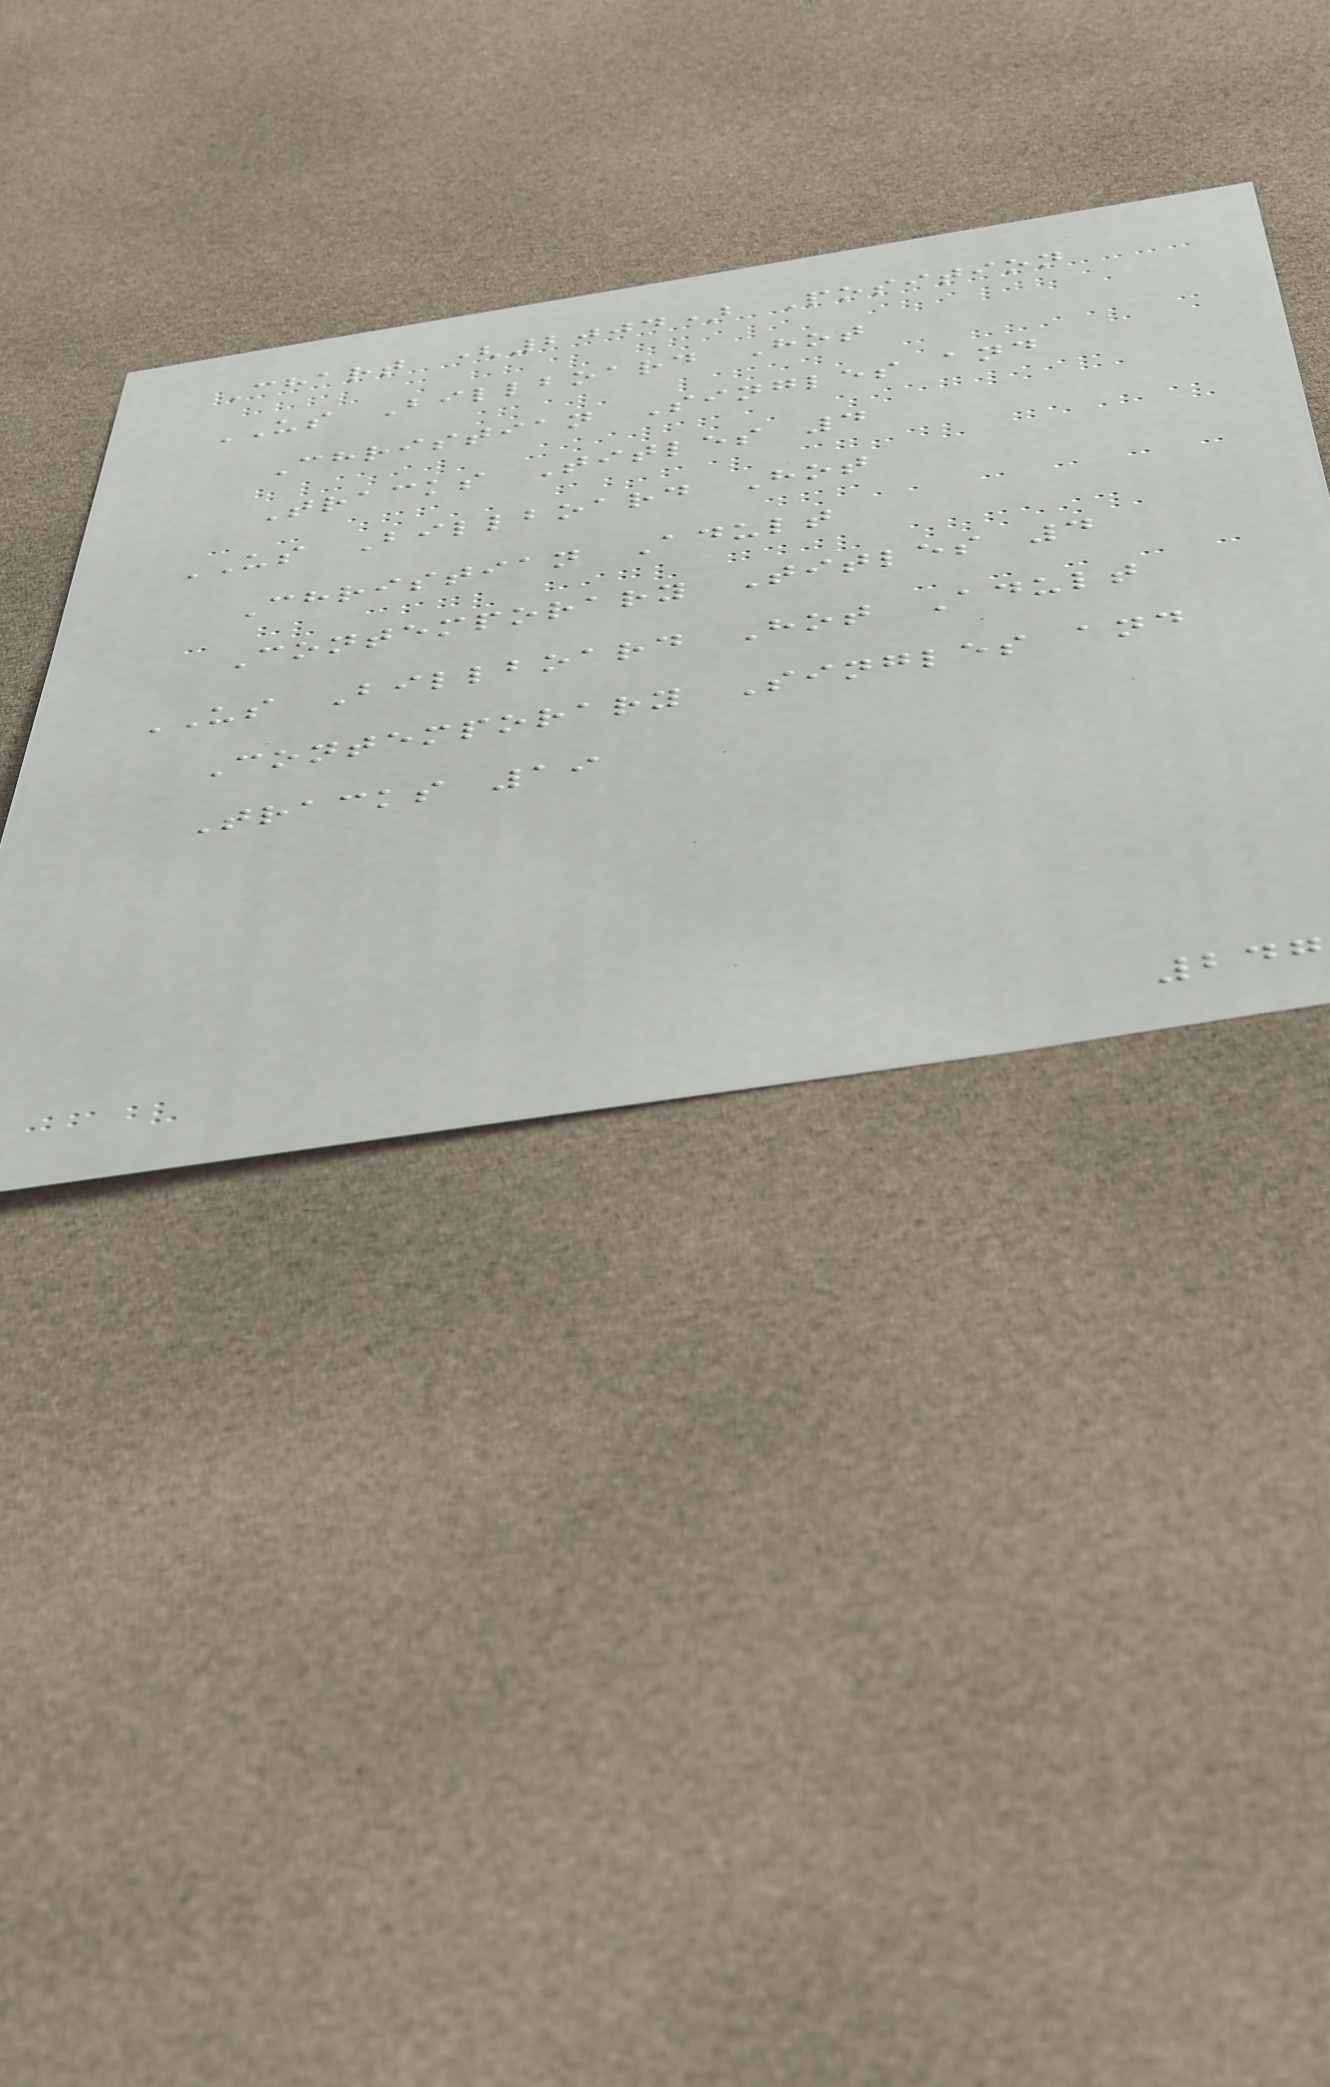Chart (2004) Position
US Billboard Hot
Christian Singles and
Tracks Titles 4
US Billboard Hot
Christian Adult
Contemporary Titles 4
US Billboard Hot Adult
Contemporary Singles and
Tracks 19
247
